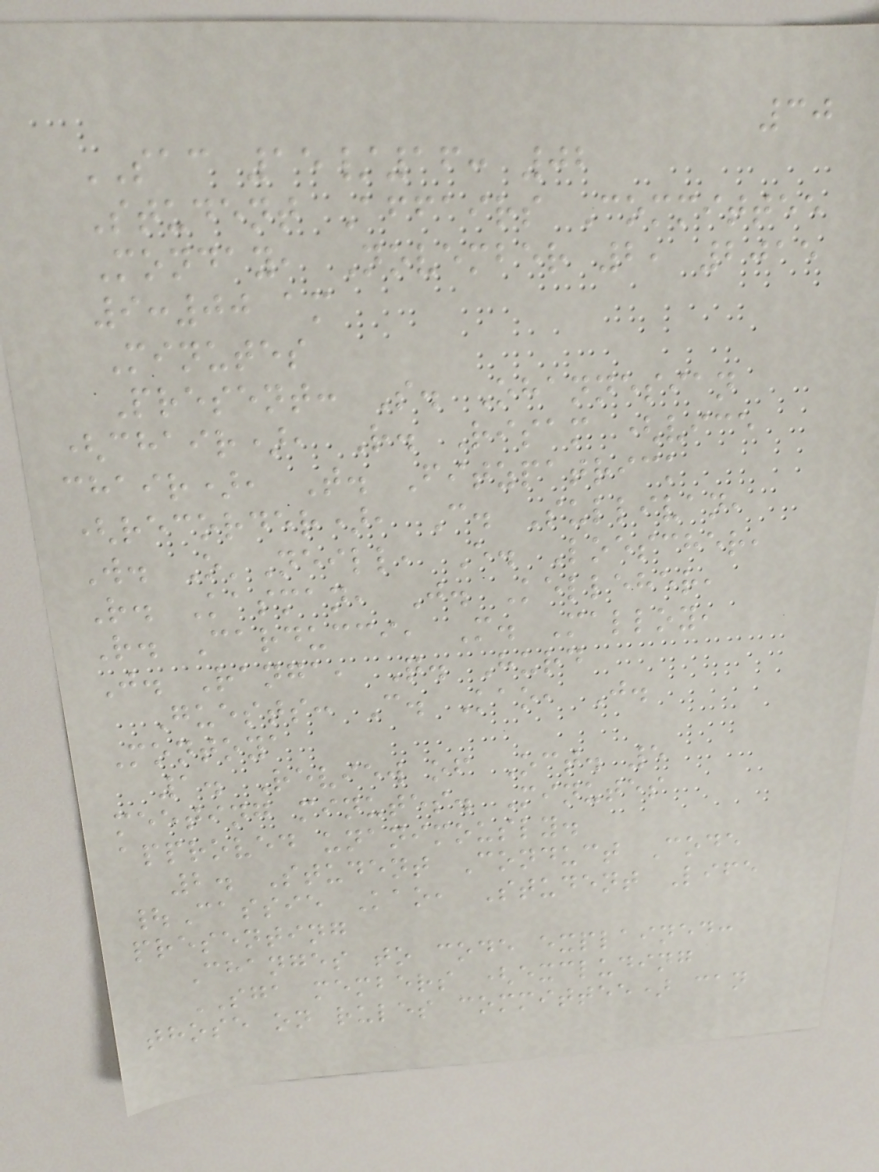30
SAC 15/16: 02
Student Affairs Committee
Monday, November 2, 2015
9:00 am
Minutes
Present: S. Ohannesian
(chair), R. Risam (vice
chair), T. Fitzpatrick
(recorder), C. Sullivan,
W. O'Neill, E. Loescher,
R. Kasman, J. Kelleher,
R. Carducci, M. Malloy,
J. Ranga, Q. Hurd
Guests: C. Kao, J.
Montoya
1. Review of Oct. 5
meeting minutes. Minutes
approved unanimously.
2. Student Conduct Code
|Cassie Kao, Student Life
presenting
Changes to code explained:
SGA members (excluding
those on rules committee) can
